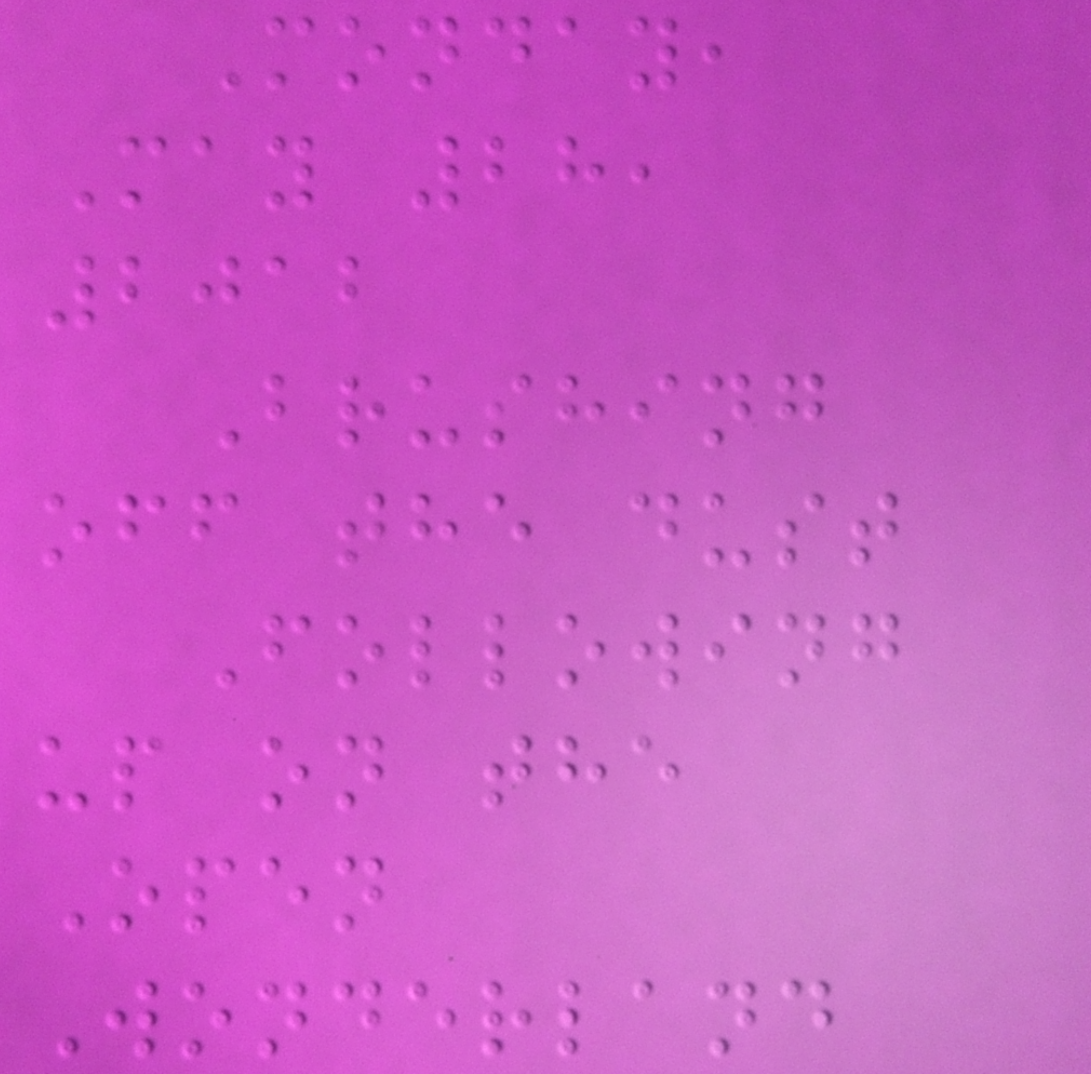Monday,
May 28,
2012
Brushing
off the dust
Following
up on the
Open
Wonderland
